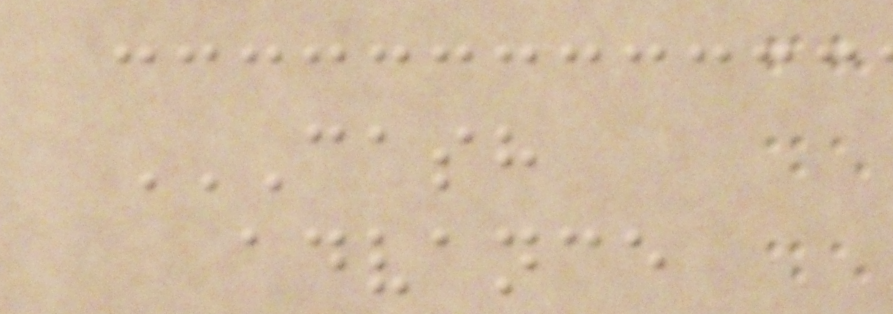CASH
ADVANCE
